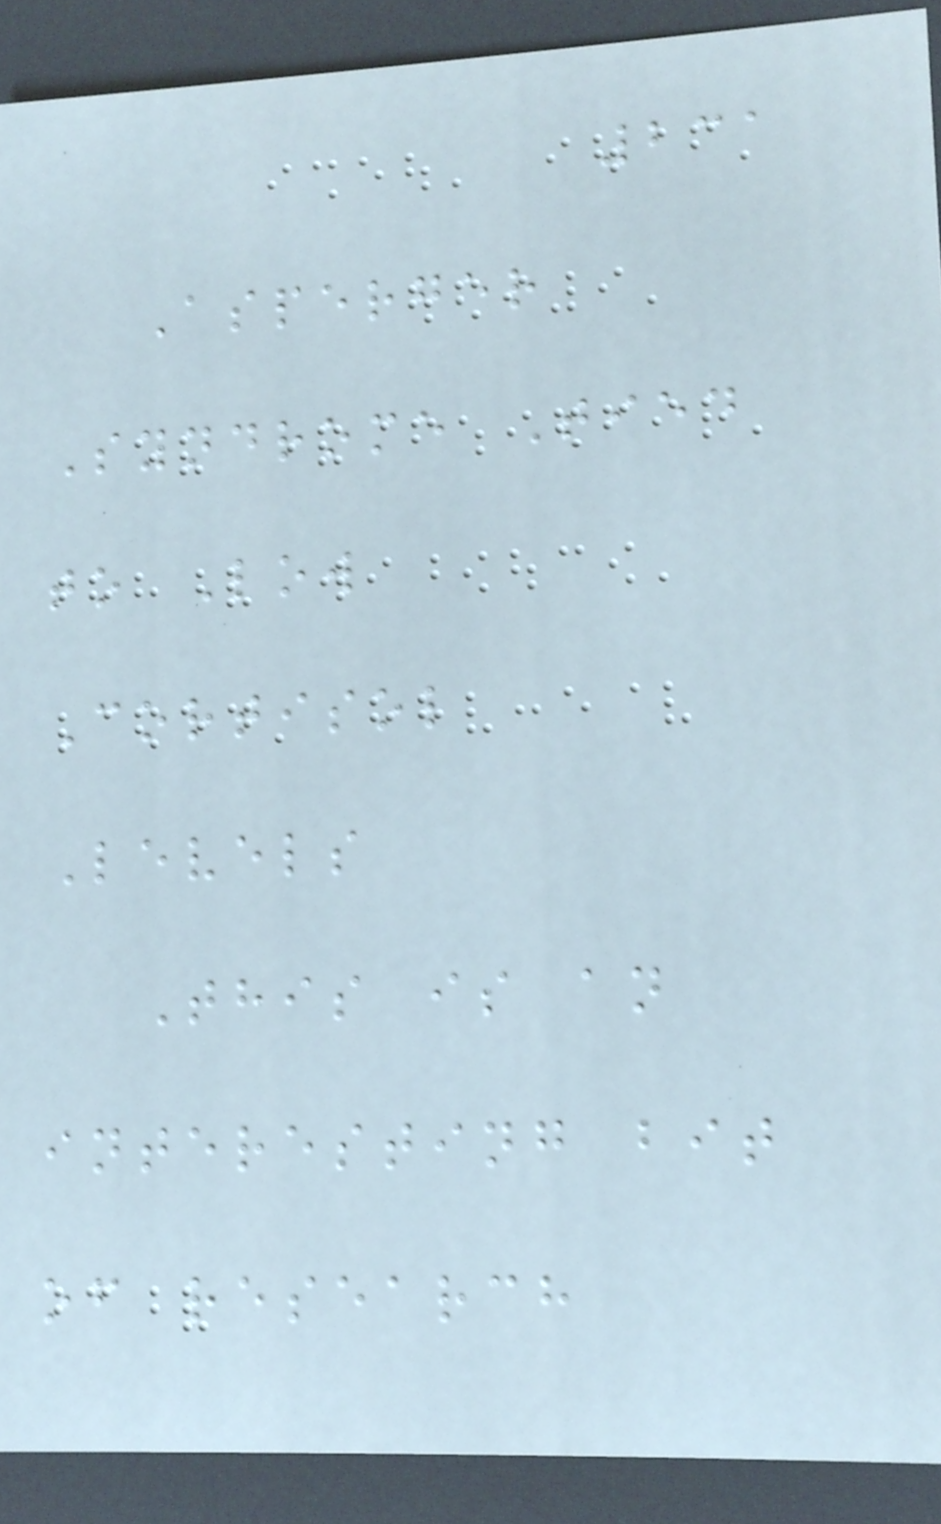231
Asperger
Syndrome Tied
to Low
Cortisol
Levels
This is an
interesting bit
of research
